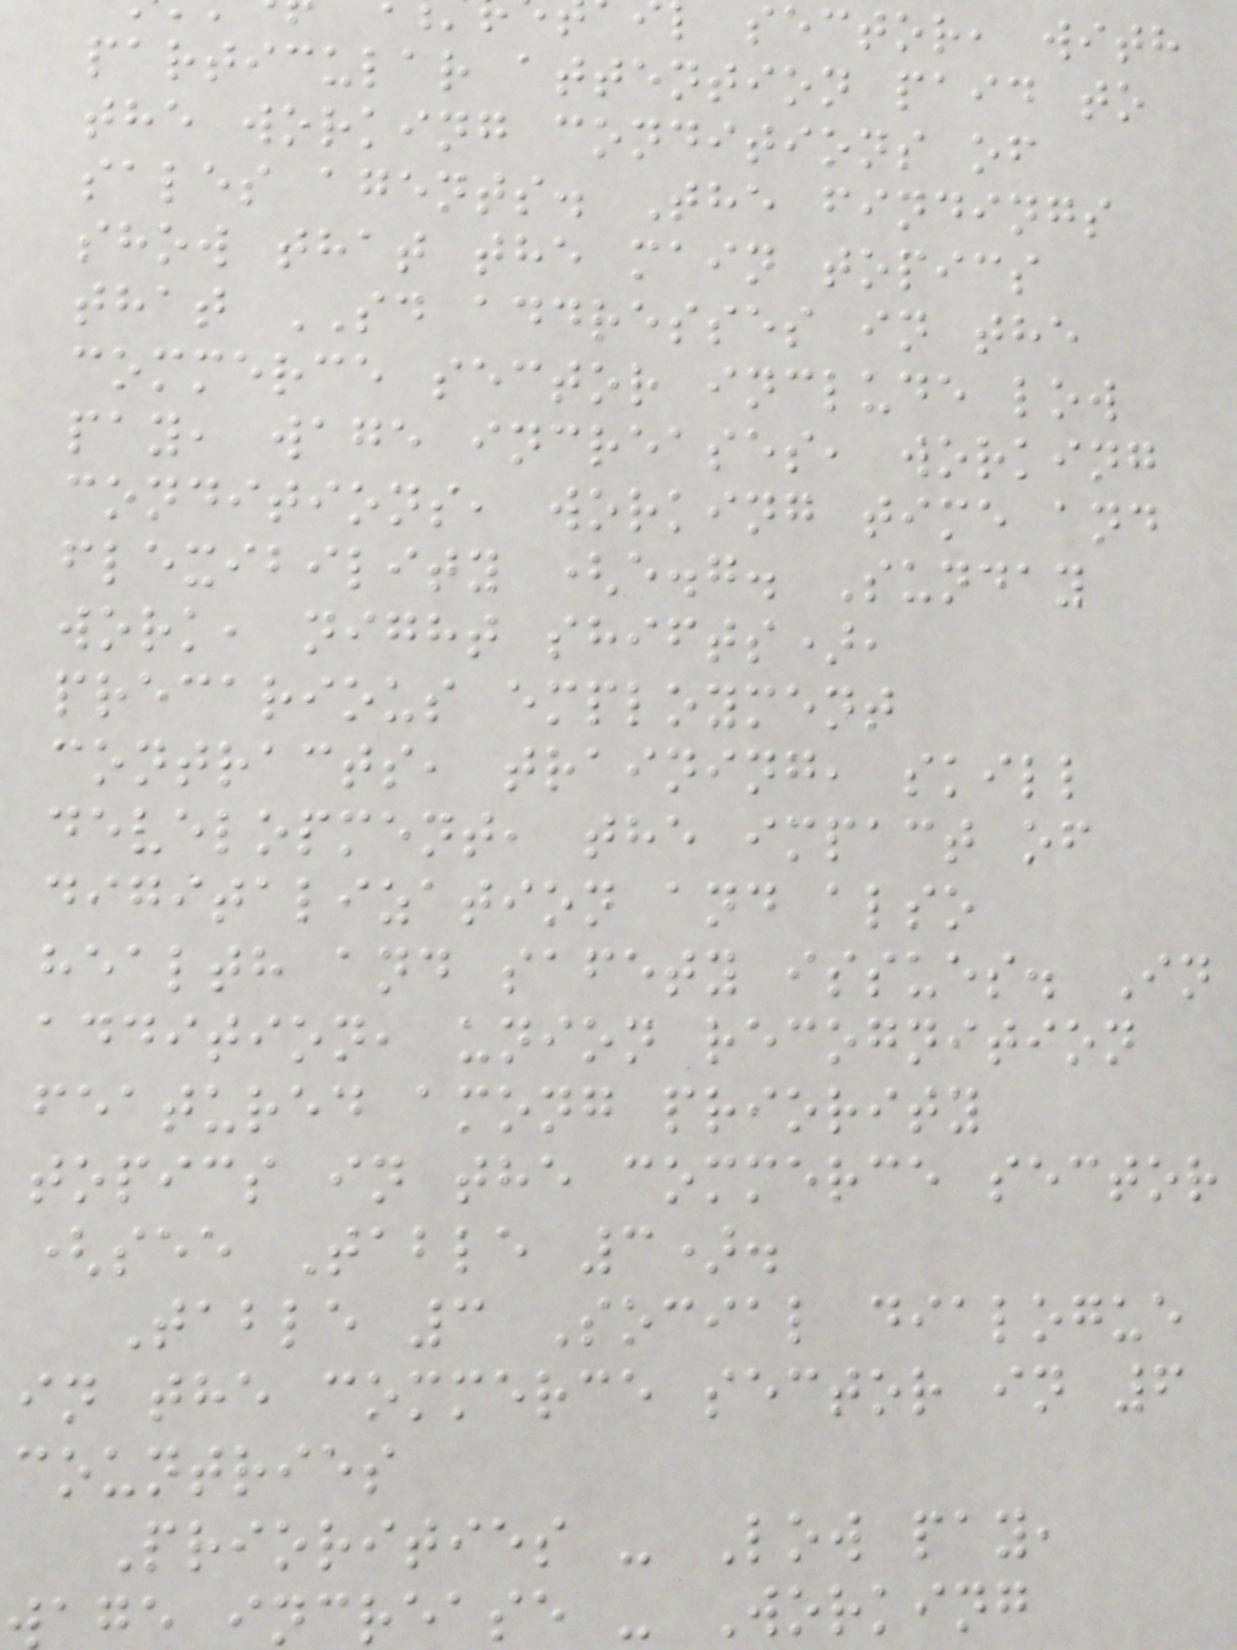sector, with
particular attention paid to
the working conditions of
sales agents. The findings
show that the main topics
that SD addresses in the
commerce sector include low
pay, wage increases, working
conditions, working time and
flexibility (e.g. Sunday
work, night shifts),
precarious employment
contracts, training, skill
development, the impact of
digitalization and also
health and safety issues. In
addition, union recognition
featured among priority
topics in the commerce sector
(see Table 3).
Table 3 Social dialogue
in the commerce sector in 6
countries
Priorities - Low pay,
age increase - Working
